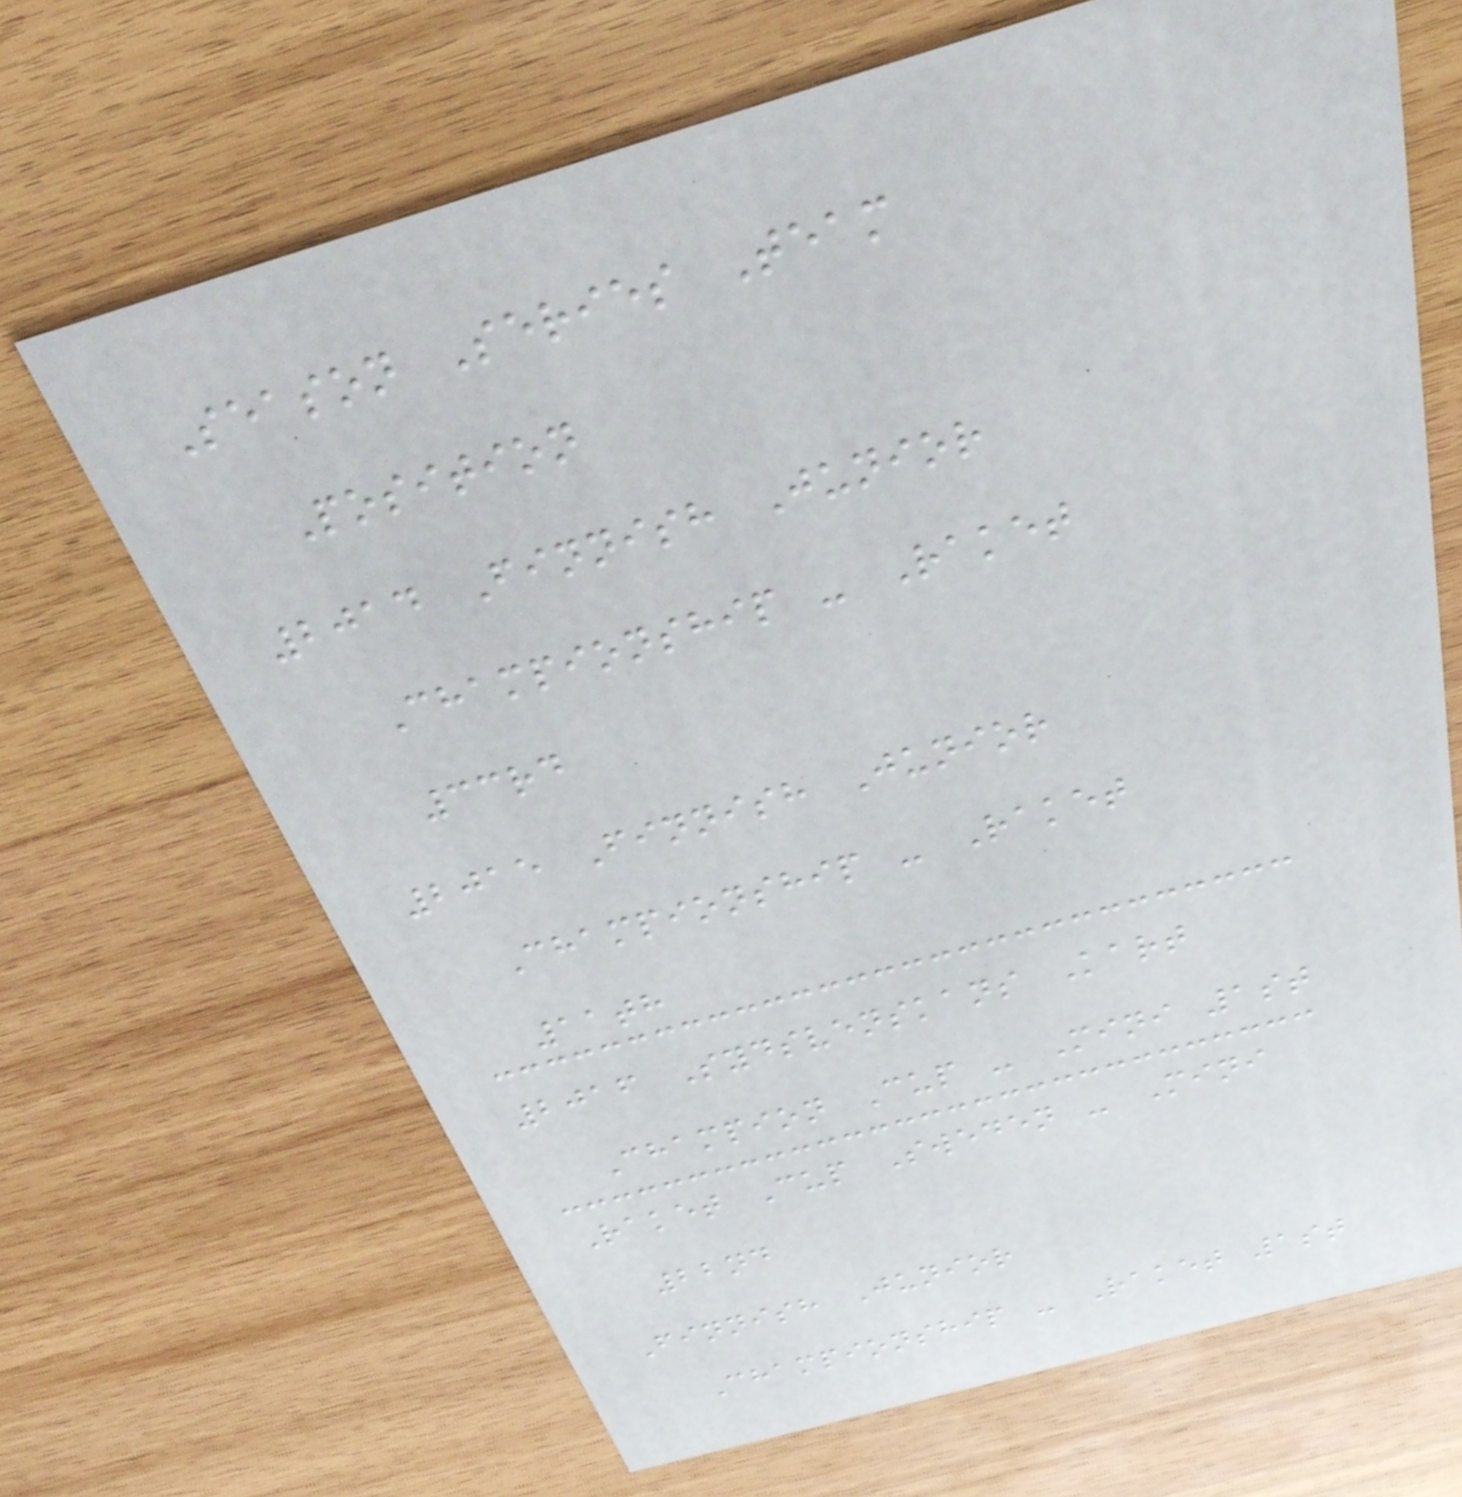Season Series Team
Position
2014 Finnish Junior
Championship - Raket
33rd
2015 Finnish Junior
Championship - Raket
11th
2016 Sydsvenskans Kart
Champion Cup - Mini 1st
Raket Cup Sweden - Mini
22nd
Finnish Junior
Championship - Raket 1st
